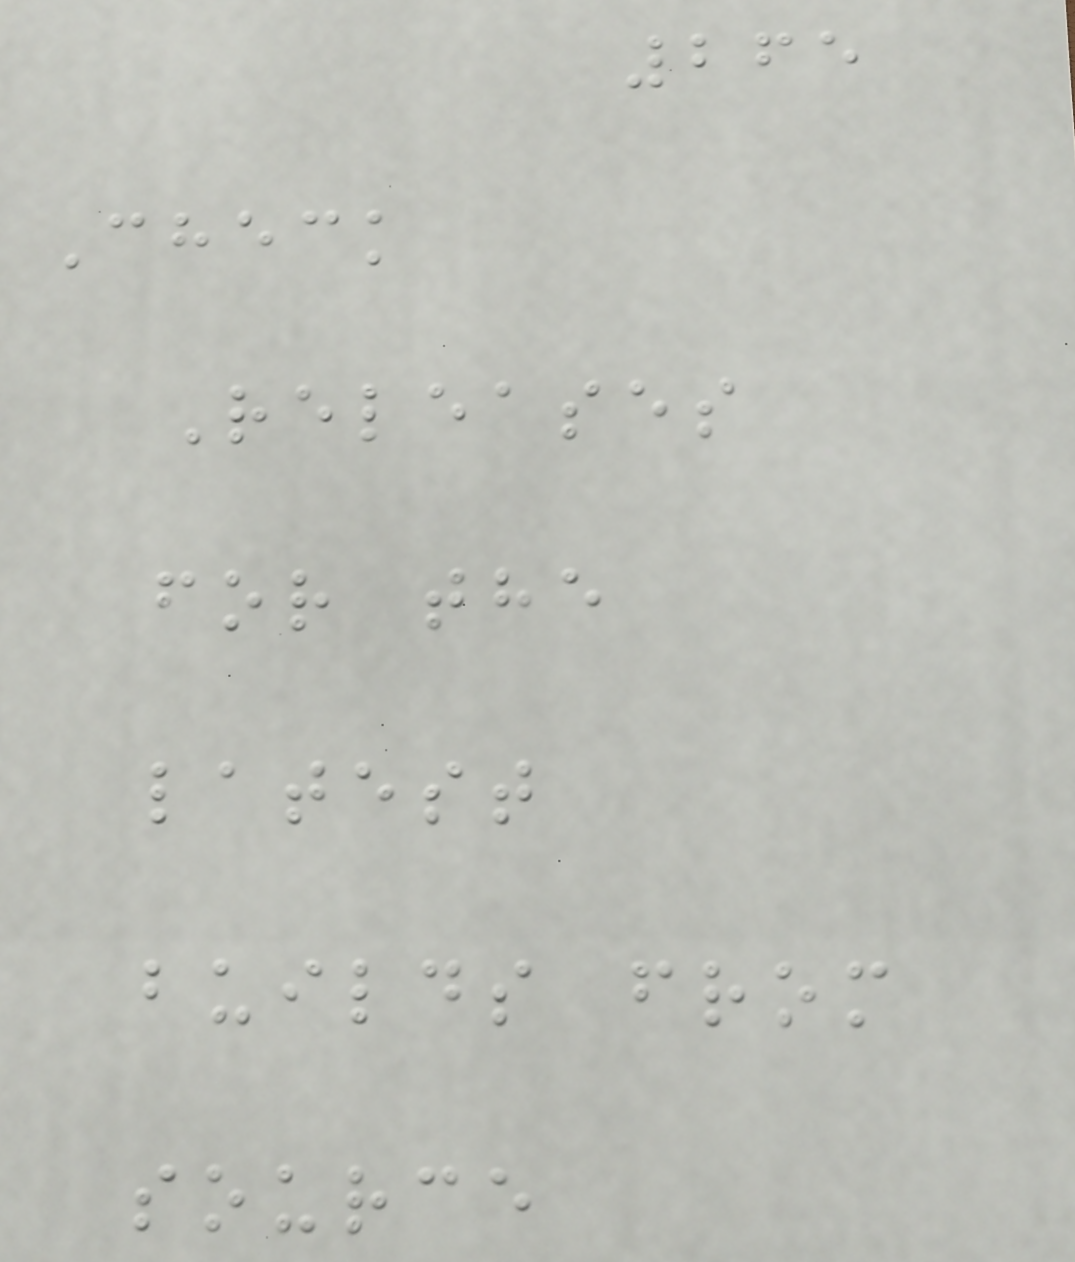265
Check
Releases
for the
latest
builds from
source
